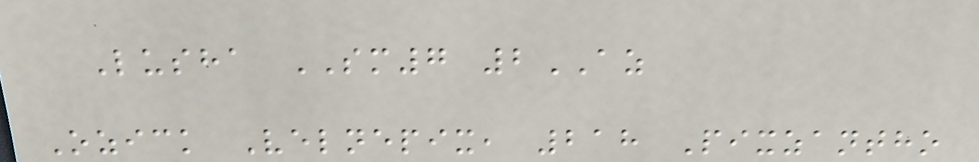Lusha SM7 2AZ
Ozick Velnepix, 218 Pixzantho
